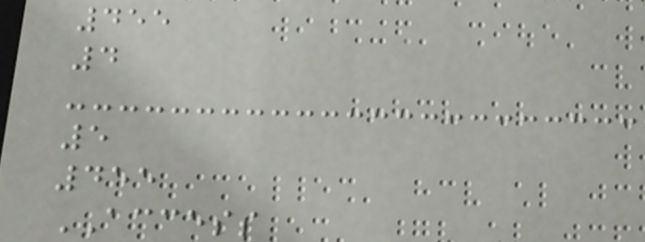455
4
5
455
ACCESS
